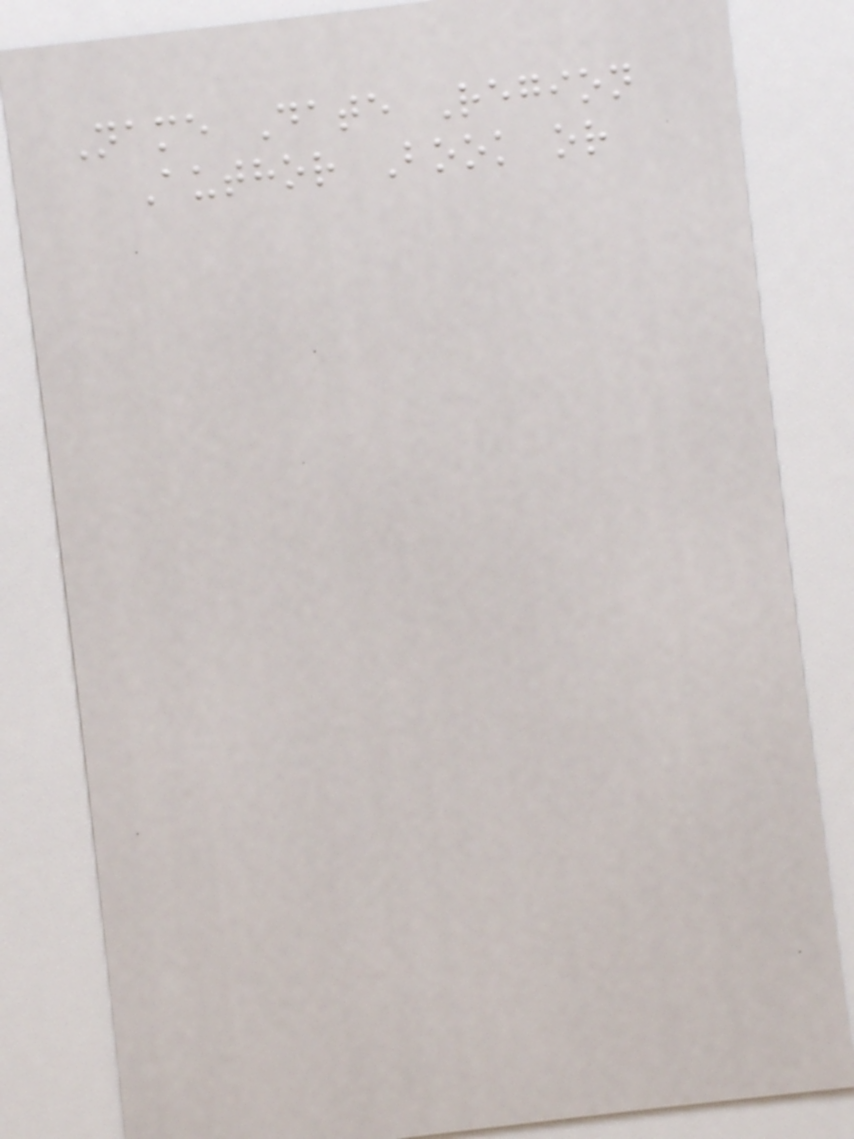Name Date Region
Author Book or
